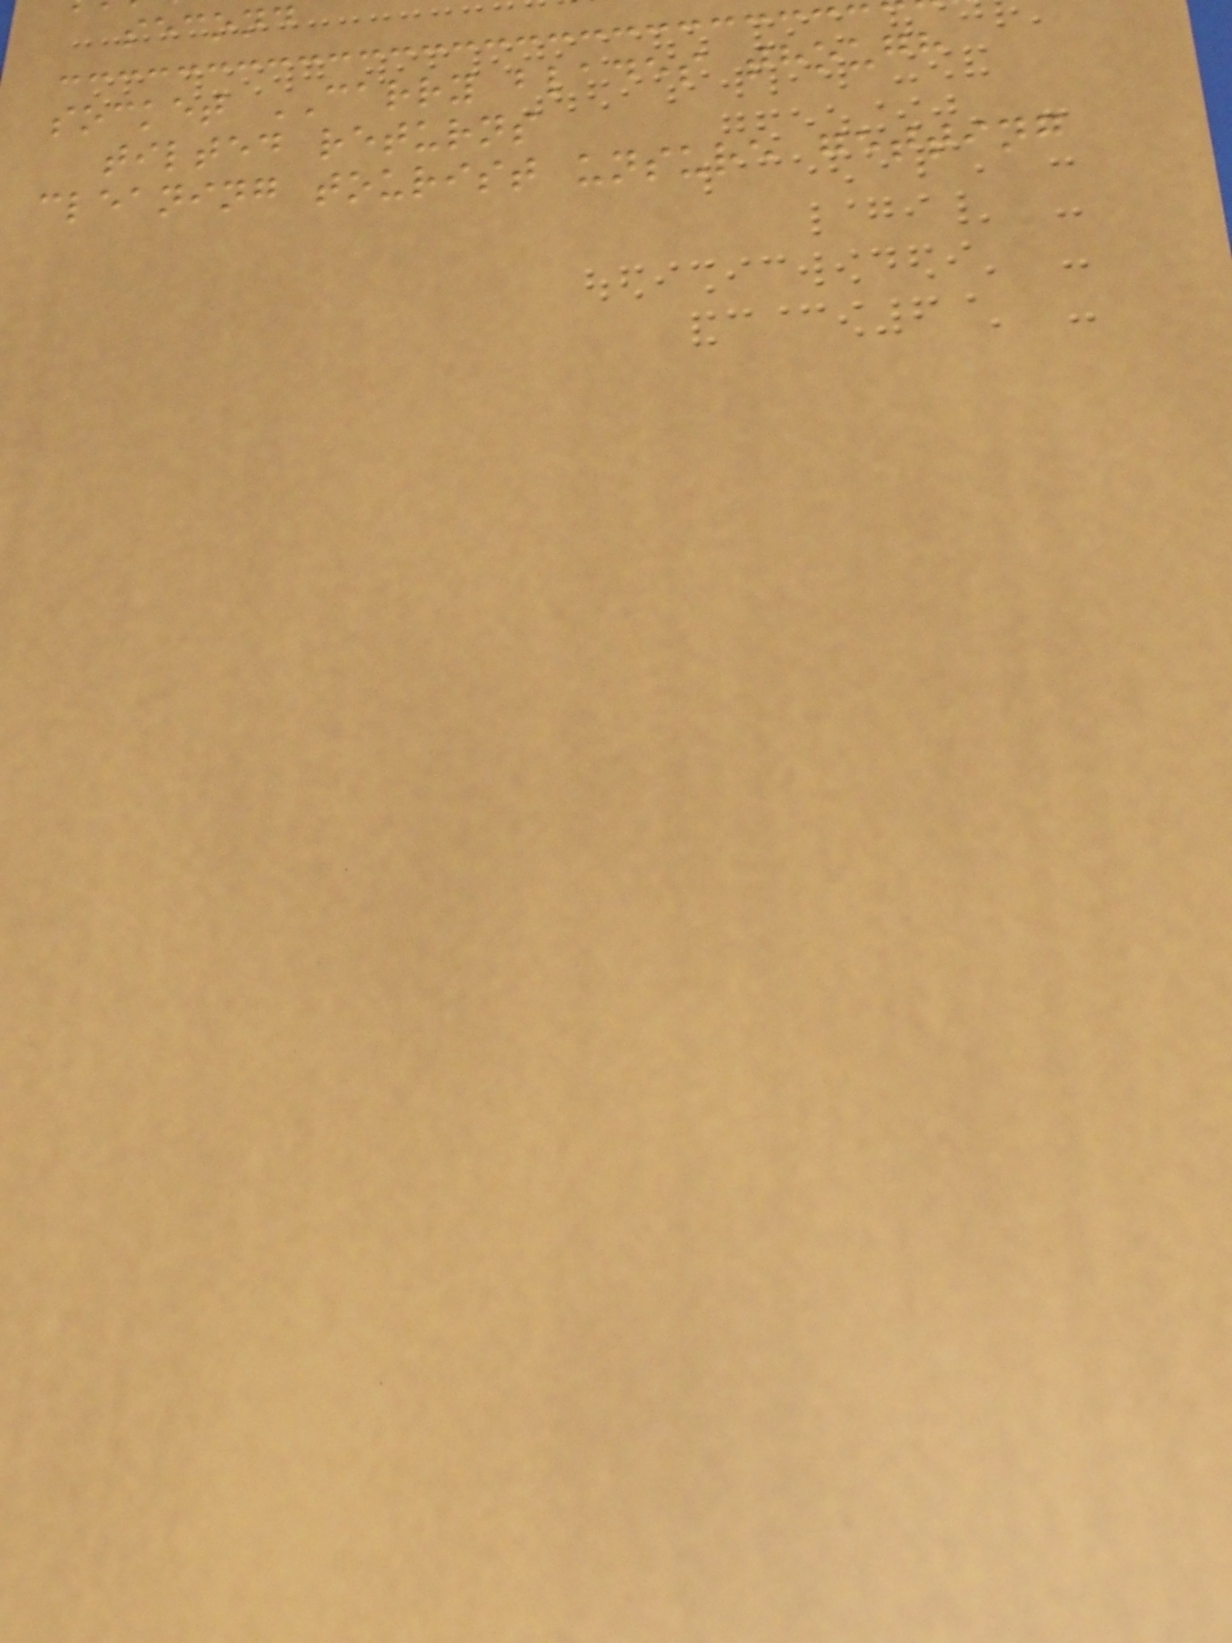second
socket CARRY blades though
tilted returns
cleaning tourist unsure getting
